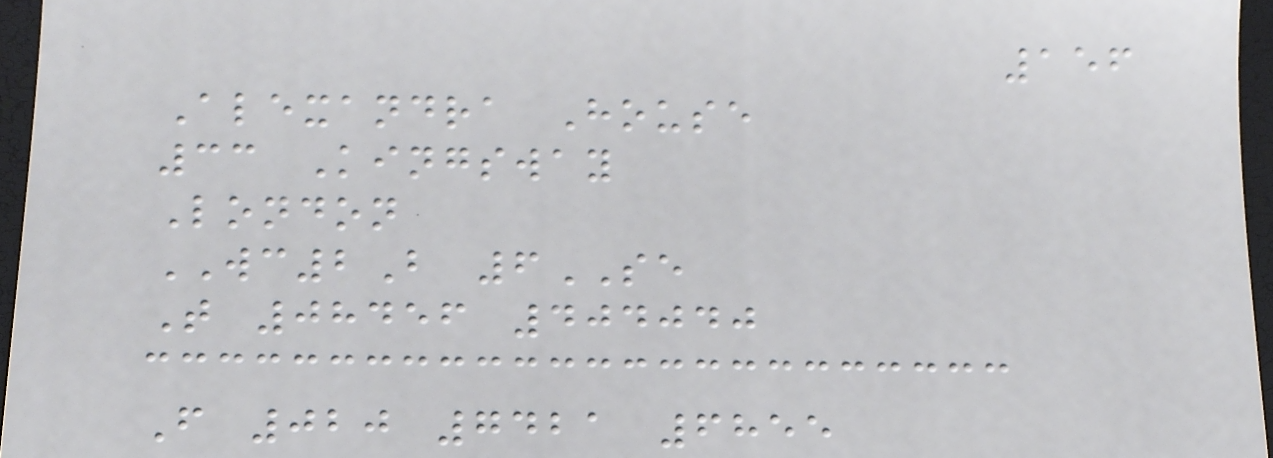156
Alexandra House
33 Kingsway
London
WC2B 6SE
T 08456 404040
F 020 7421 6855
